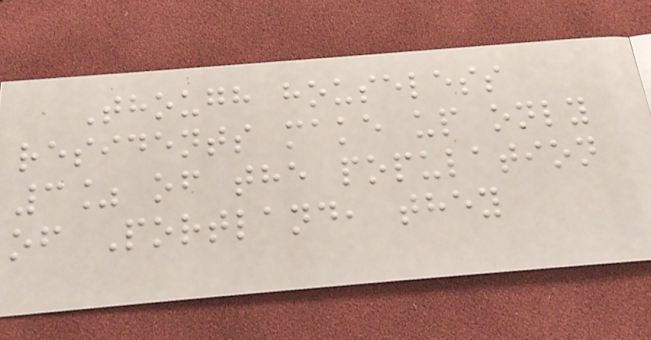Though houseless
residents make up only
3% of the population
of Portland, they
